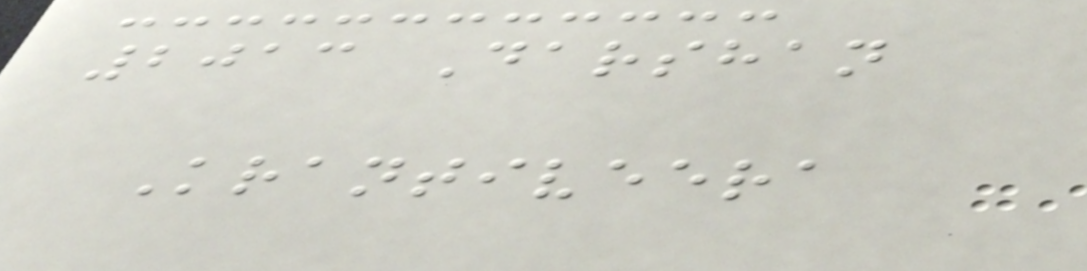2013 Darshan
Krantiveera
